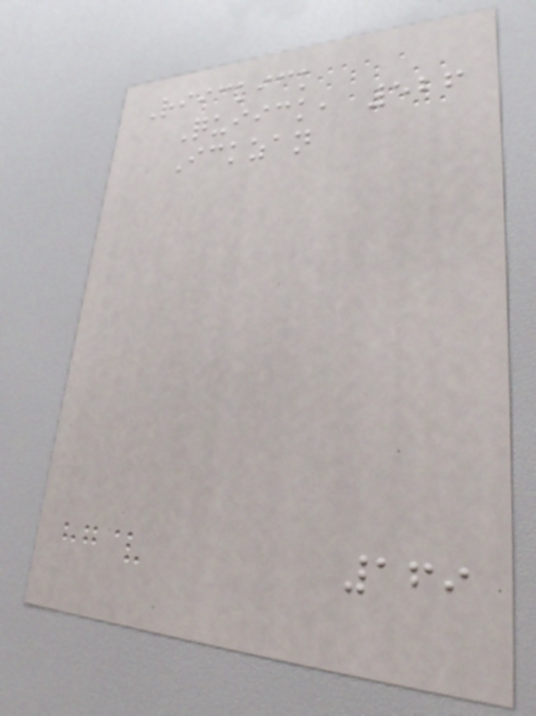Riickick
Quiick, 526
Ickzan
169
